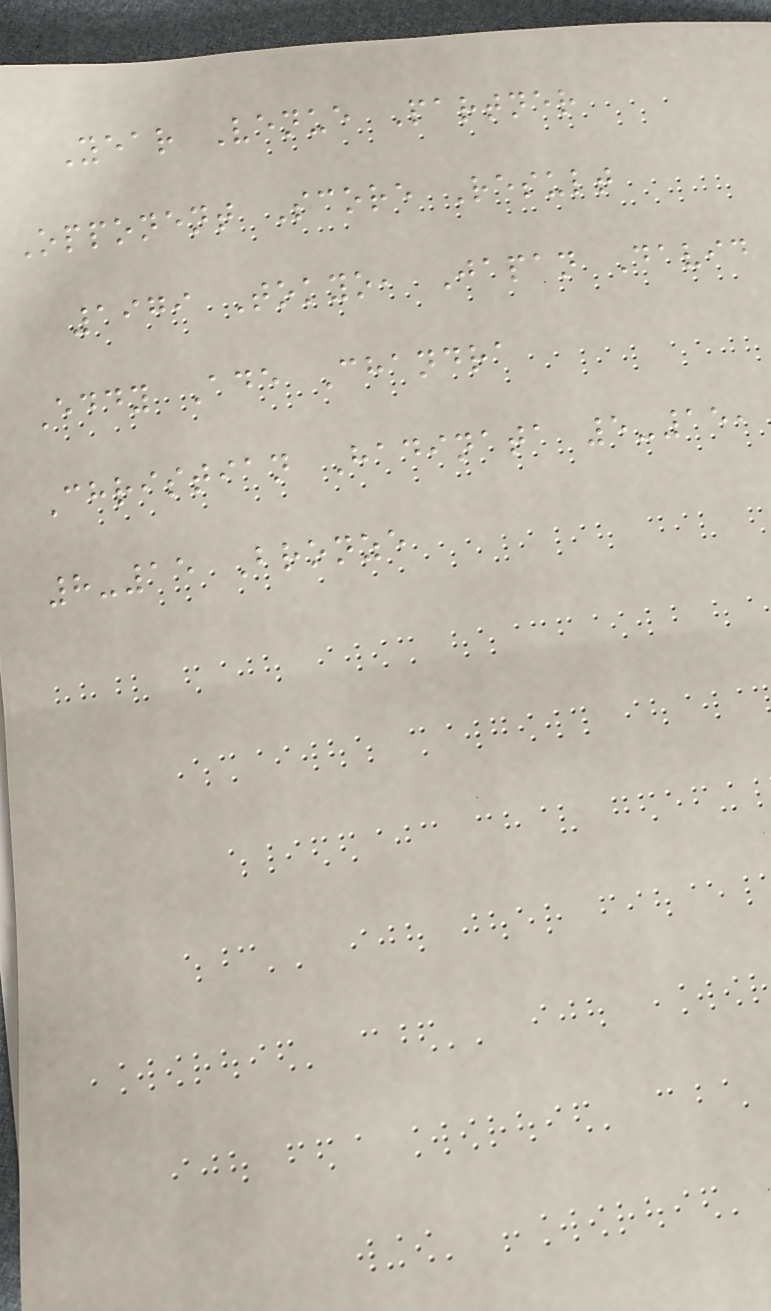Year Venue Partner
Opponent Score Result
1979 Tokyo, Japan David
Eddy Ade Chandra
Christian Hadinata 5-15,
8-15 Bronze
